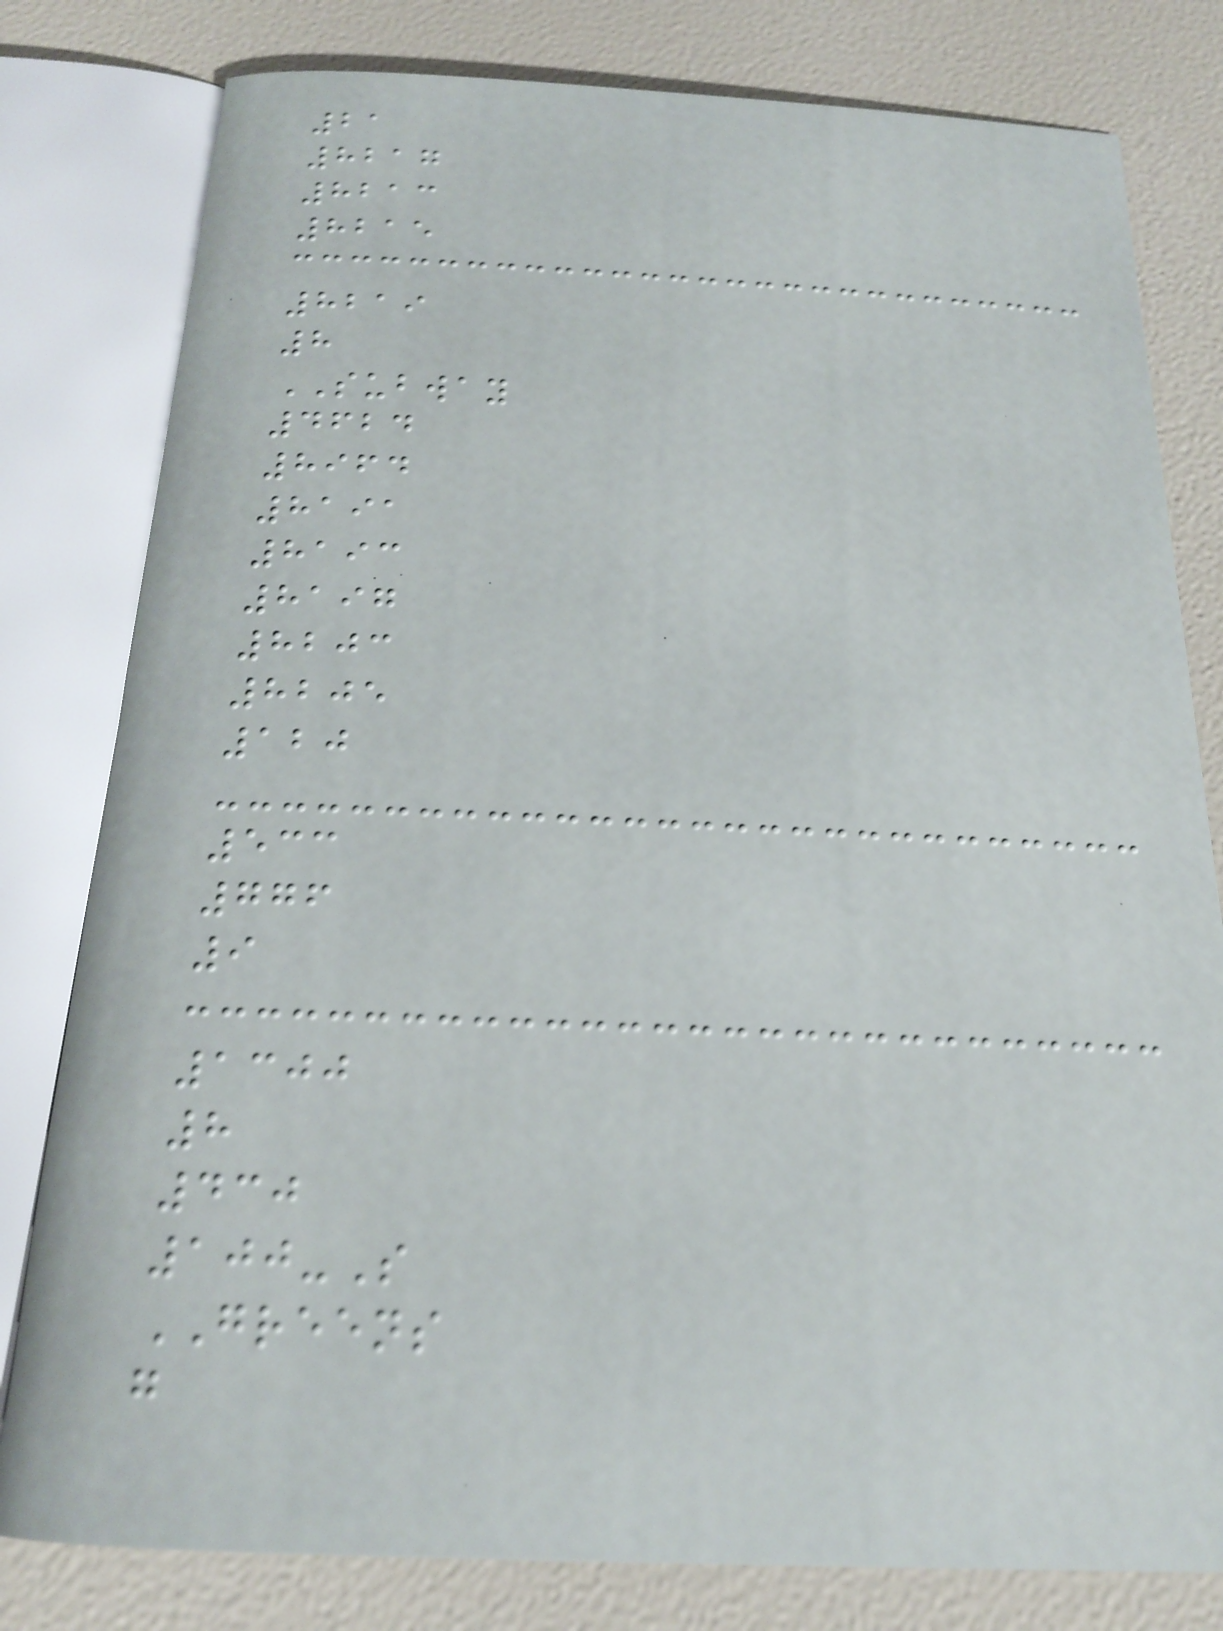21
8217
8213
8215
8219
8
SUBWAY
4624
8964
8191
8193
8197
8203
8205
120
533
776
9
1300
8
430
100-S
GREENS
g
